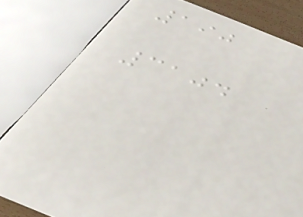190
3104
